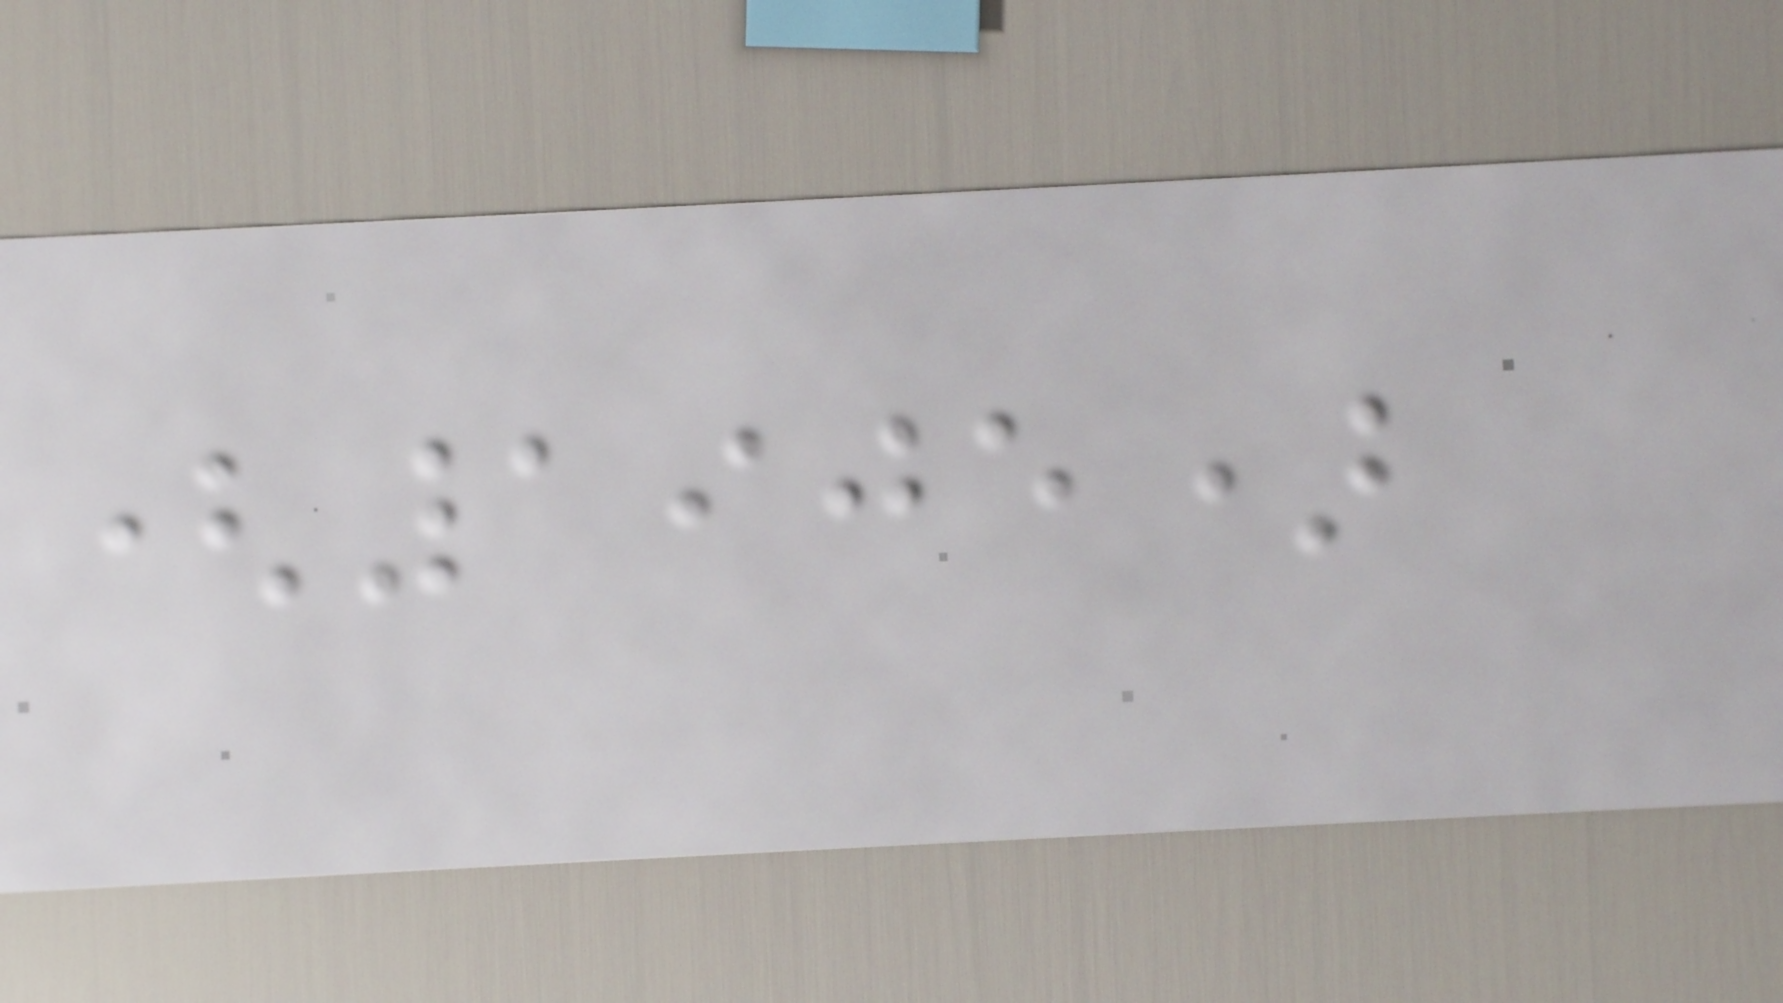(1905)
